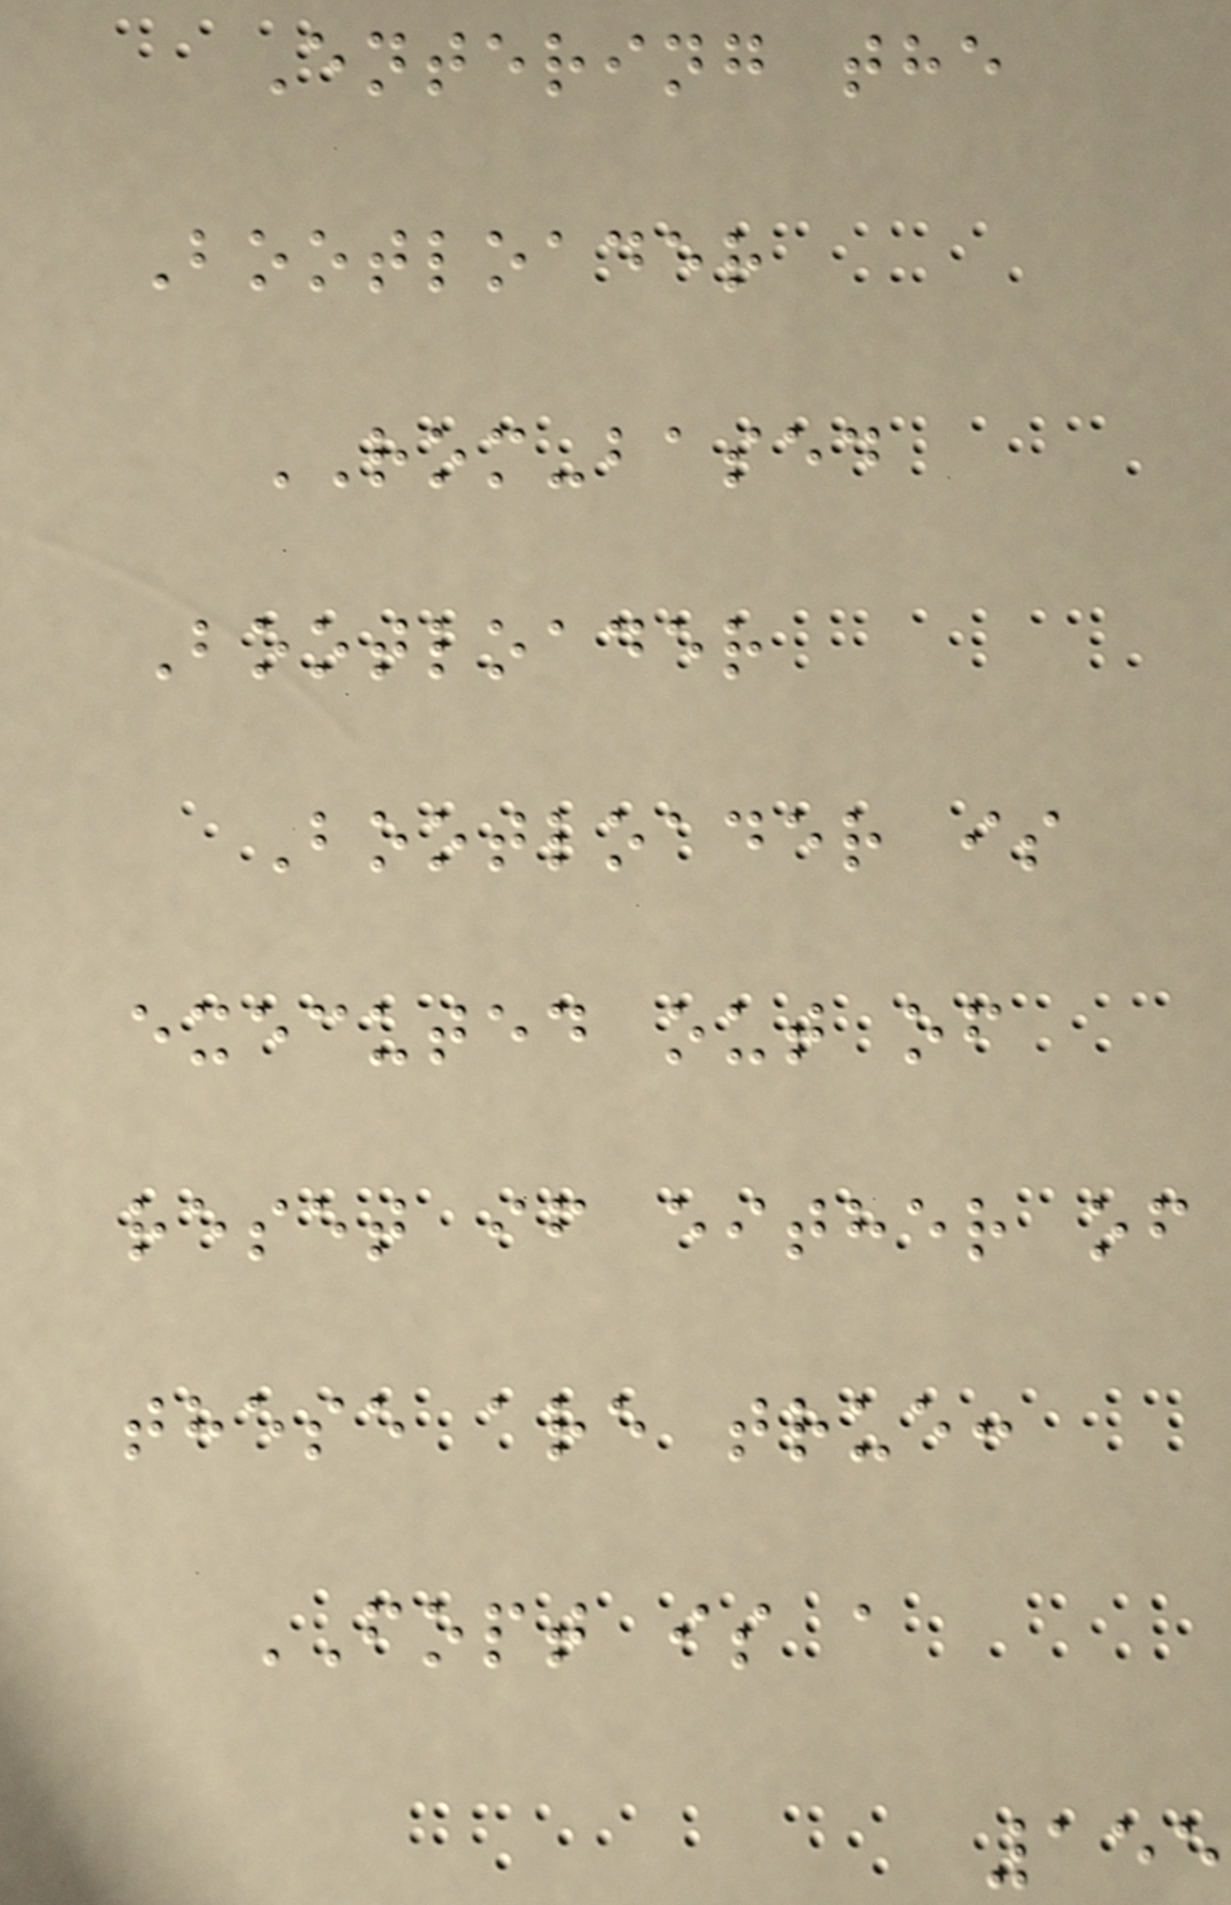Entering the
Bootloader
ROM-based
Bootloader
Bootloader is
executed out of
reset if either of
these are true:
FOPT is a
155
